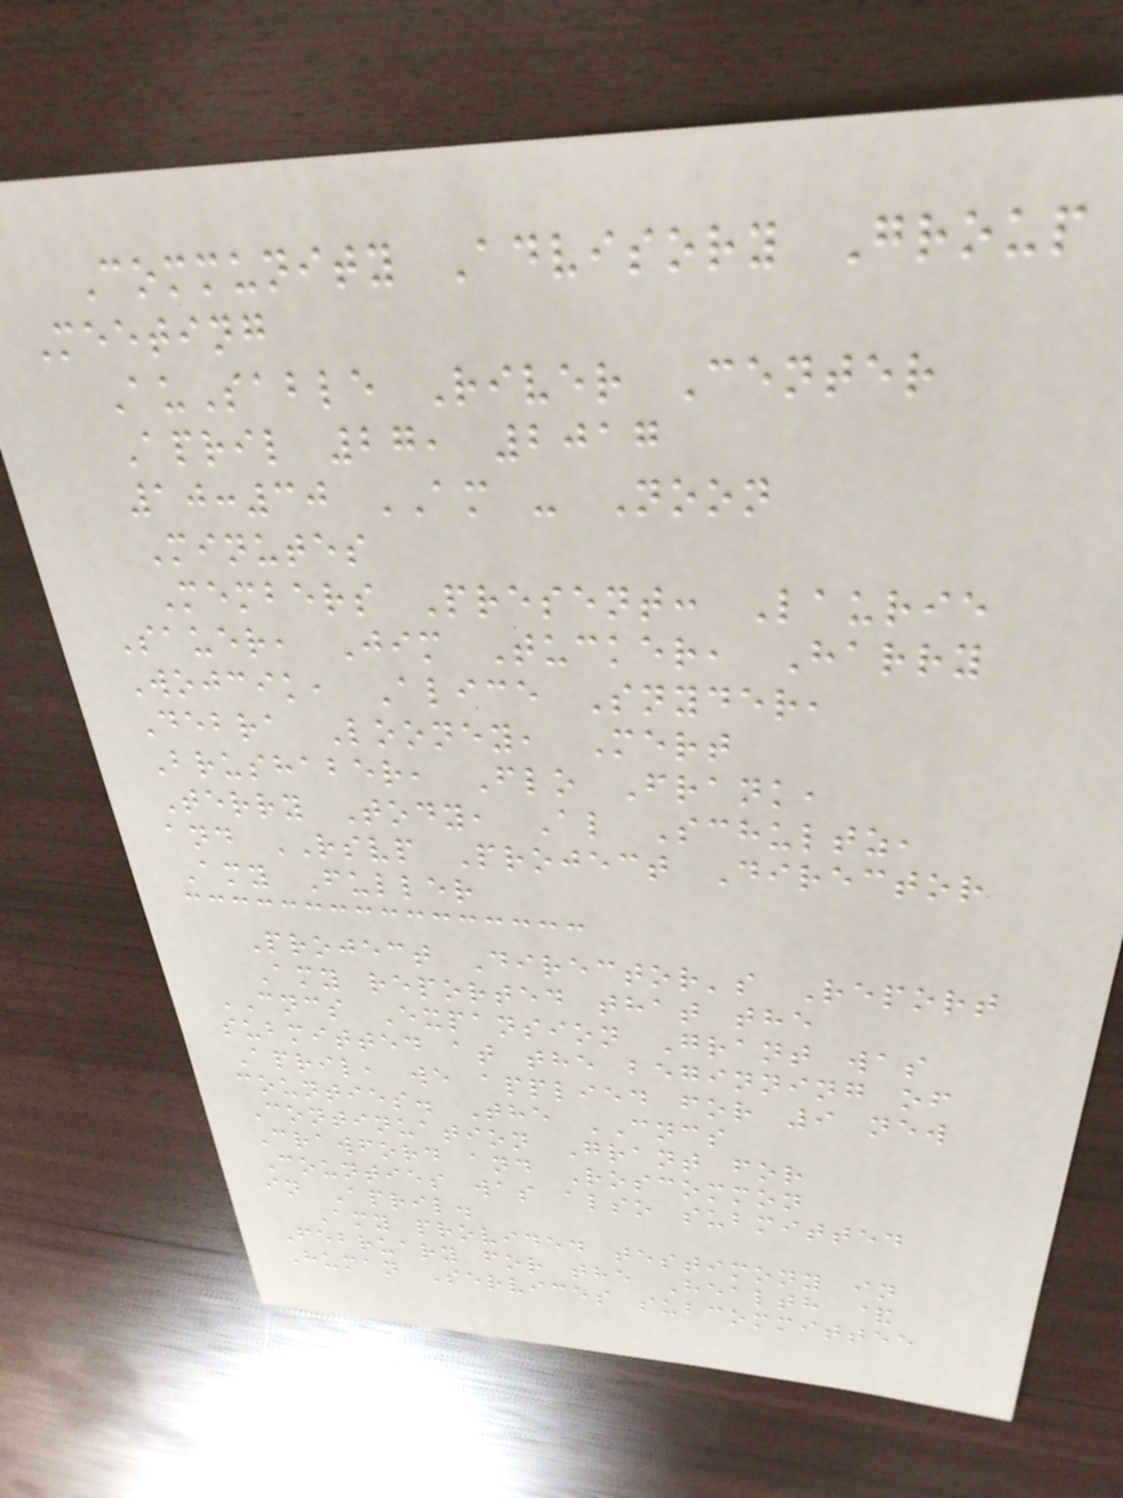Community Advisory Group
Meeting
AuSable River Center
April 27, 2017
10:30 AM - Noon
Minutes
Members Present: Laurie
Sauer, Jim Tucker, Harry
Wojcik, Alice Snyder,
Debra Looney, Mert
Brushaber, Flo Frank,
Terry Tody, Al Schultz,
and RSVP Project Director
Amy Fuller
Project Director's Report
Amy reported that the
CNCS Expansion Grant was
submitted at the beginning of
April, we applied for 9 new
counties. The CNCS
Continuation Grant for
Crawford and Roscommon
Counties was also submitted
in April.
Amy provided testimony in
February for the Health &
Human Services subcommittee
